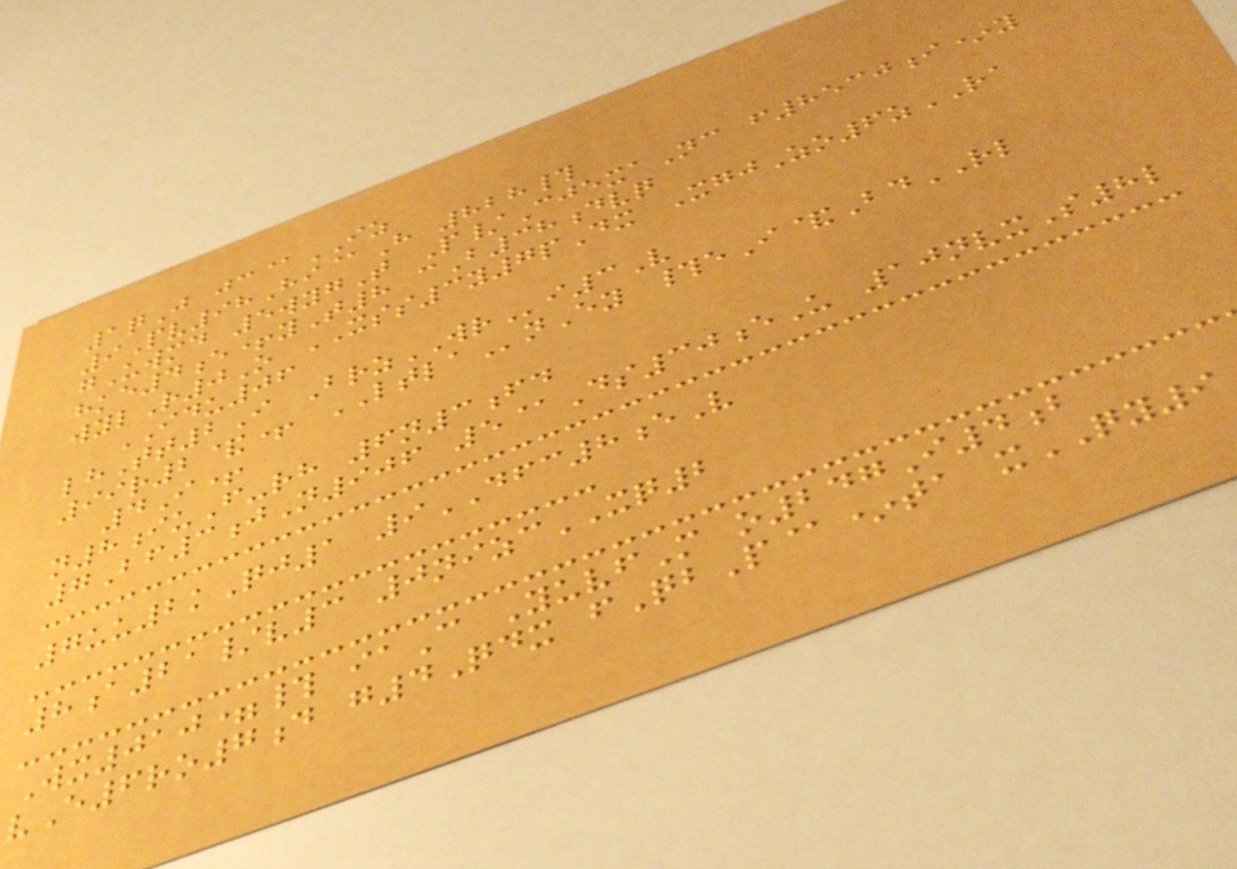1qJ jc@IZ
9Pv98Hi@H 828#
gUwmd 5wygT P/CjexaNc f8530i*y
hke4e+yT8 cB38dvq
wylR0O XSS3y7pDx XgjZo6zRA
IDU06
lhTt2I BrzWRi3V
99r2&+ LTLAnEy #eI&BdRL
4I+
n8iuF-rh 6n3fd
7Bf3jN906 5@Ds30eU 10nvxS8l
7uu2kQj1 9DFC8eV
8a21/v3 0nizcXQ2
Wx010=# iaC YuvfM o247I4b
vE6ro7d g4Qdx fQbP@*ta xQY9
